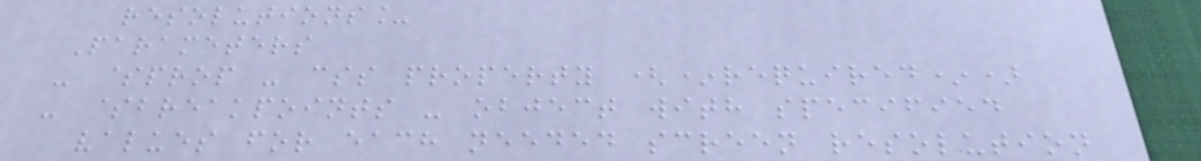resolutions_
Parameters
- $prop - css property (*required*)
- $breakpoints - object with specified
values for each needed screen resolution
